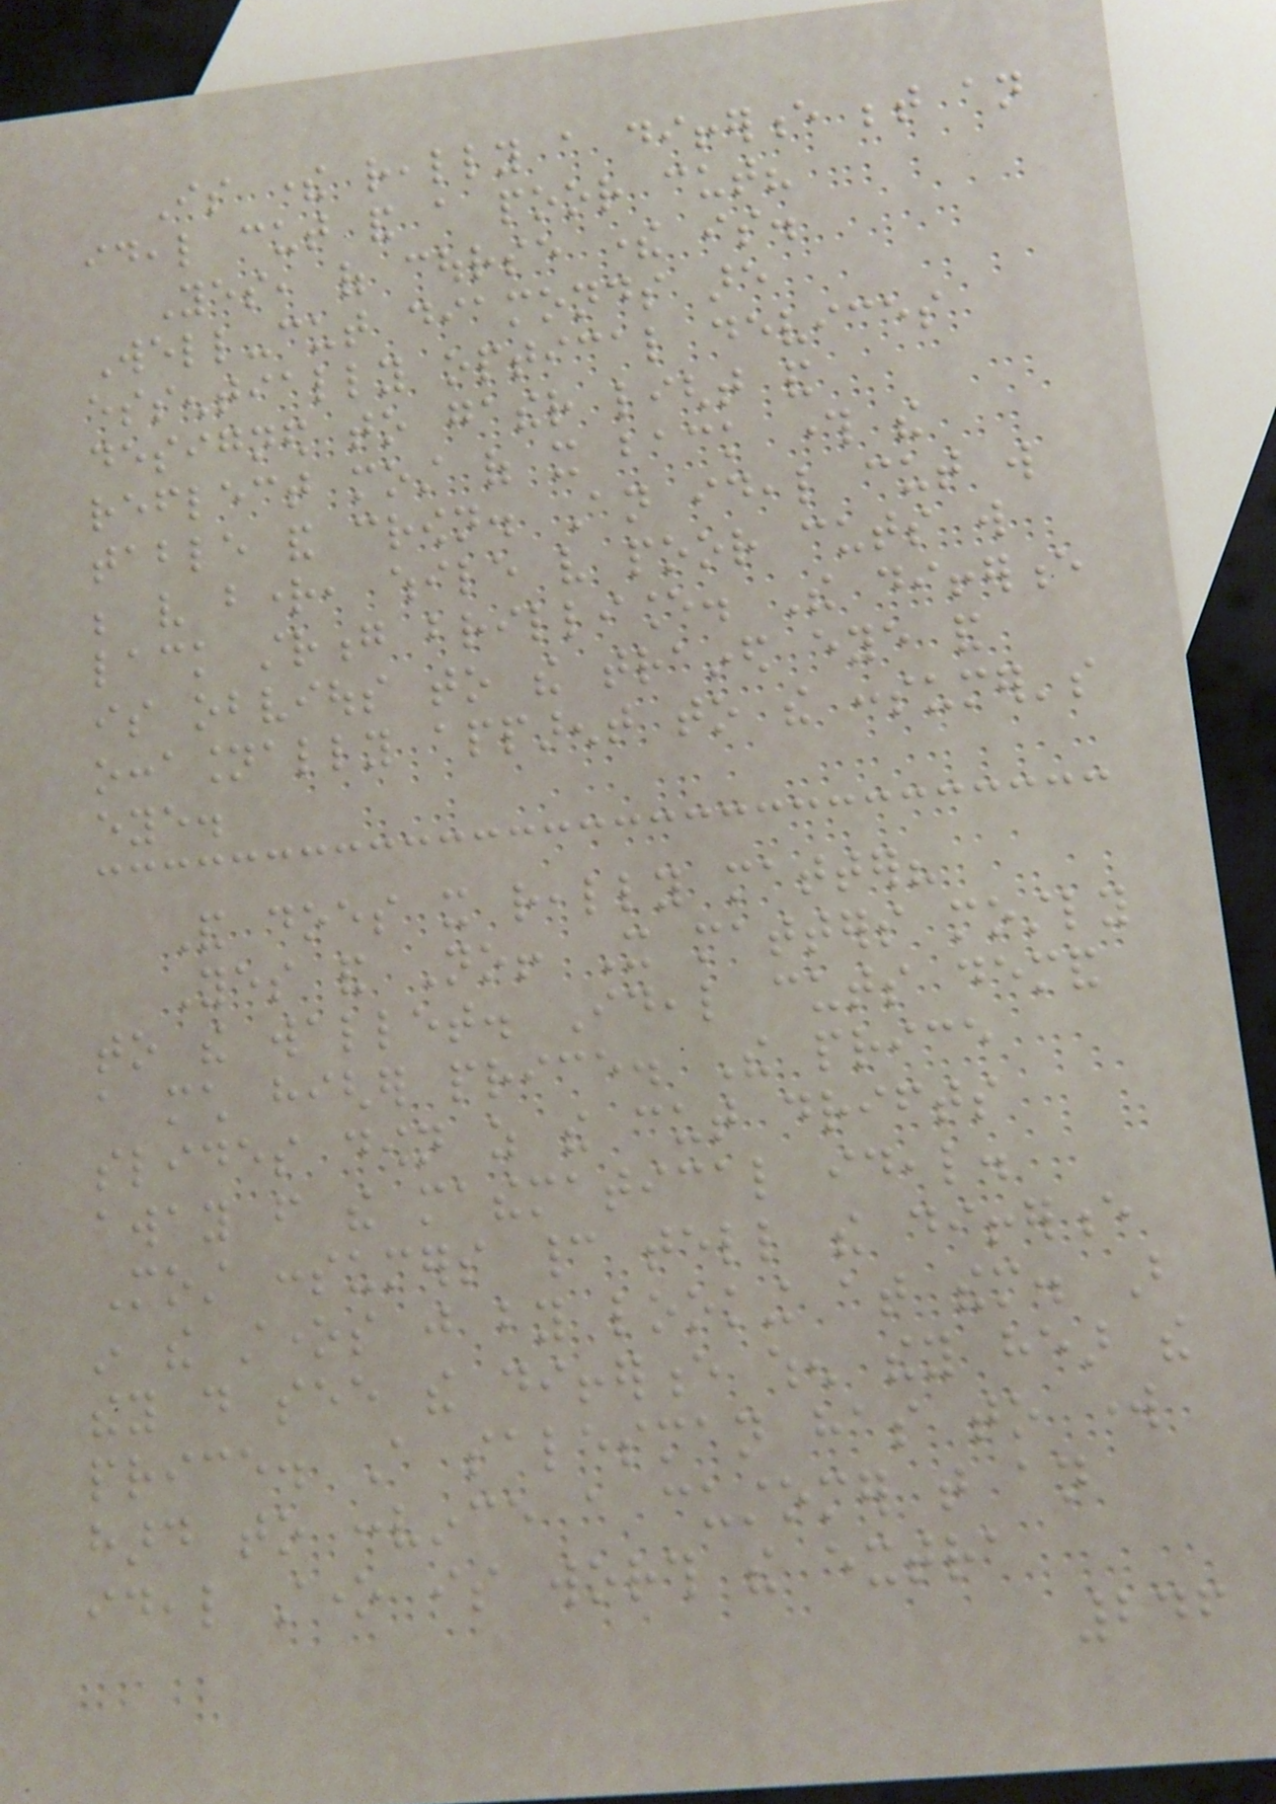Is there really a difference between an
ideal cut and a poor cut?
Yes, of course there is.
Well-cut diamonds are
essentially optical devices
designed to gather light and
reflect most of it back through the
table and crown. An ideal cut will
be very bright, while very poor cuts will
lack strong brilliance. The difference
is obvious to the trained eye and
occasionally apparent to the consumer's
eye.
And does it really matter?
Yes and No! It matters mostly
to the wallet. Ideal cuts demand
a much higher price. The price
slides down as the cut drifts
away from the mathematical ideal.
Most consumers cannot tell the difference
in the stones just by looking at them. But
they do see the difference when they hear the
price. A salesman has to work
hard to convince a customer that an
ideal stone is worth the extra
246
